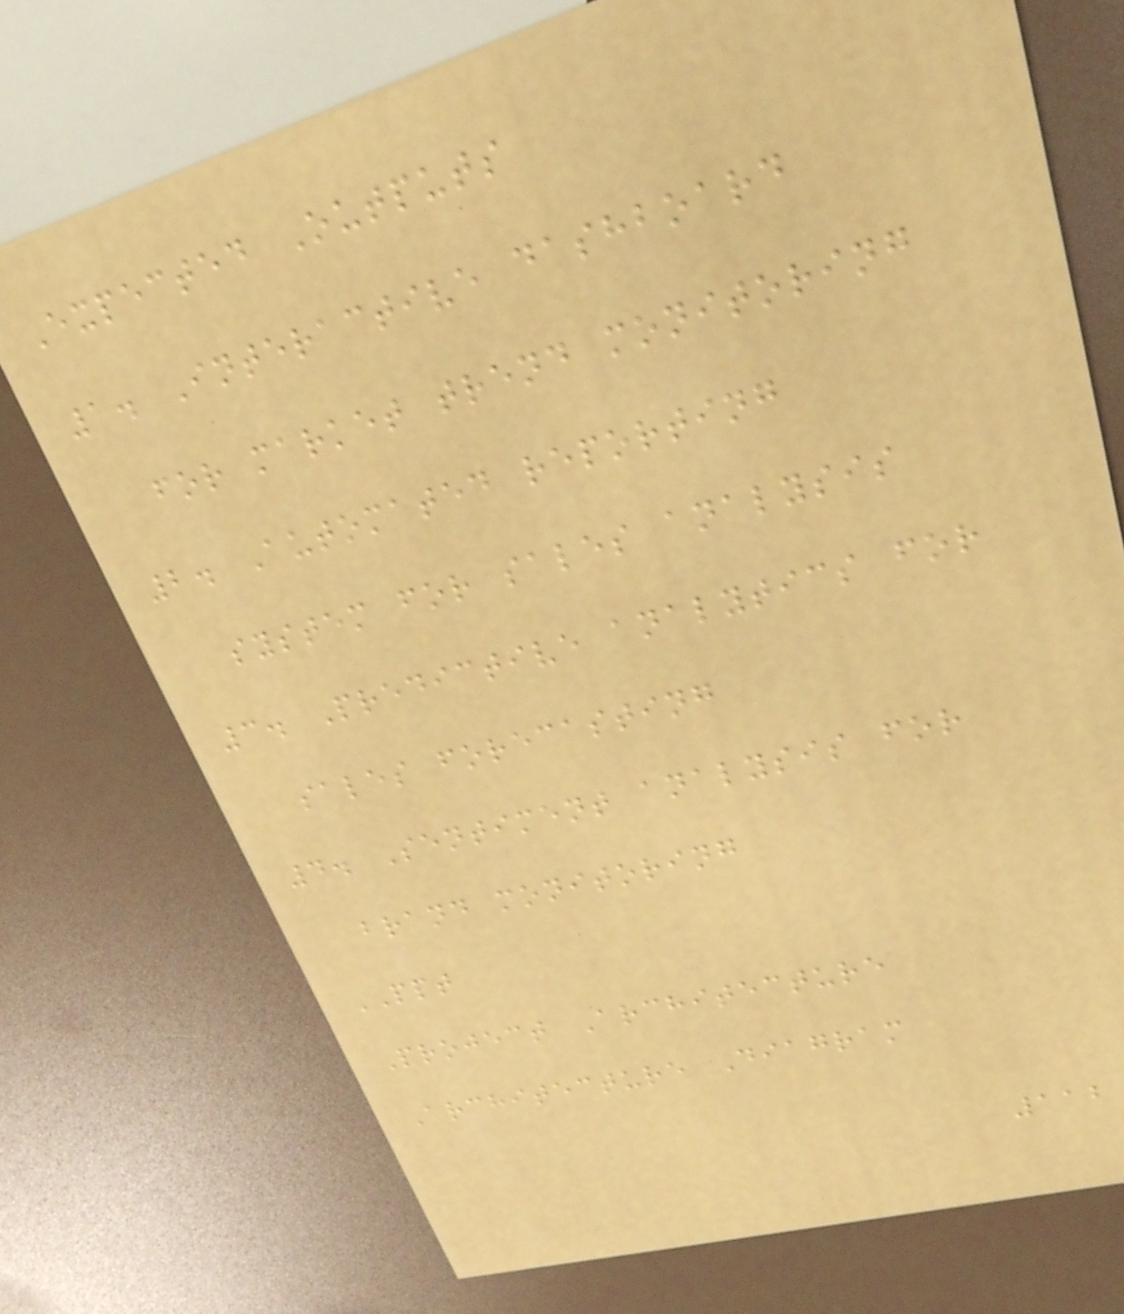Expected Outputs
1. Interactive dashboard
for market trend monitoring
2. Automated reporting
system for sales analysis
3. Predictive analytics for
sales forecasting
4. Sentiment analysis for
brand monitoring
PPT
Project Architecture
Architecture Diagram
112
